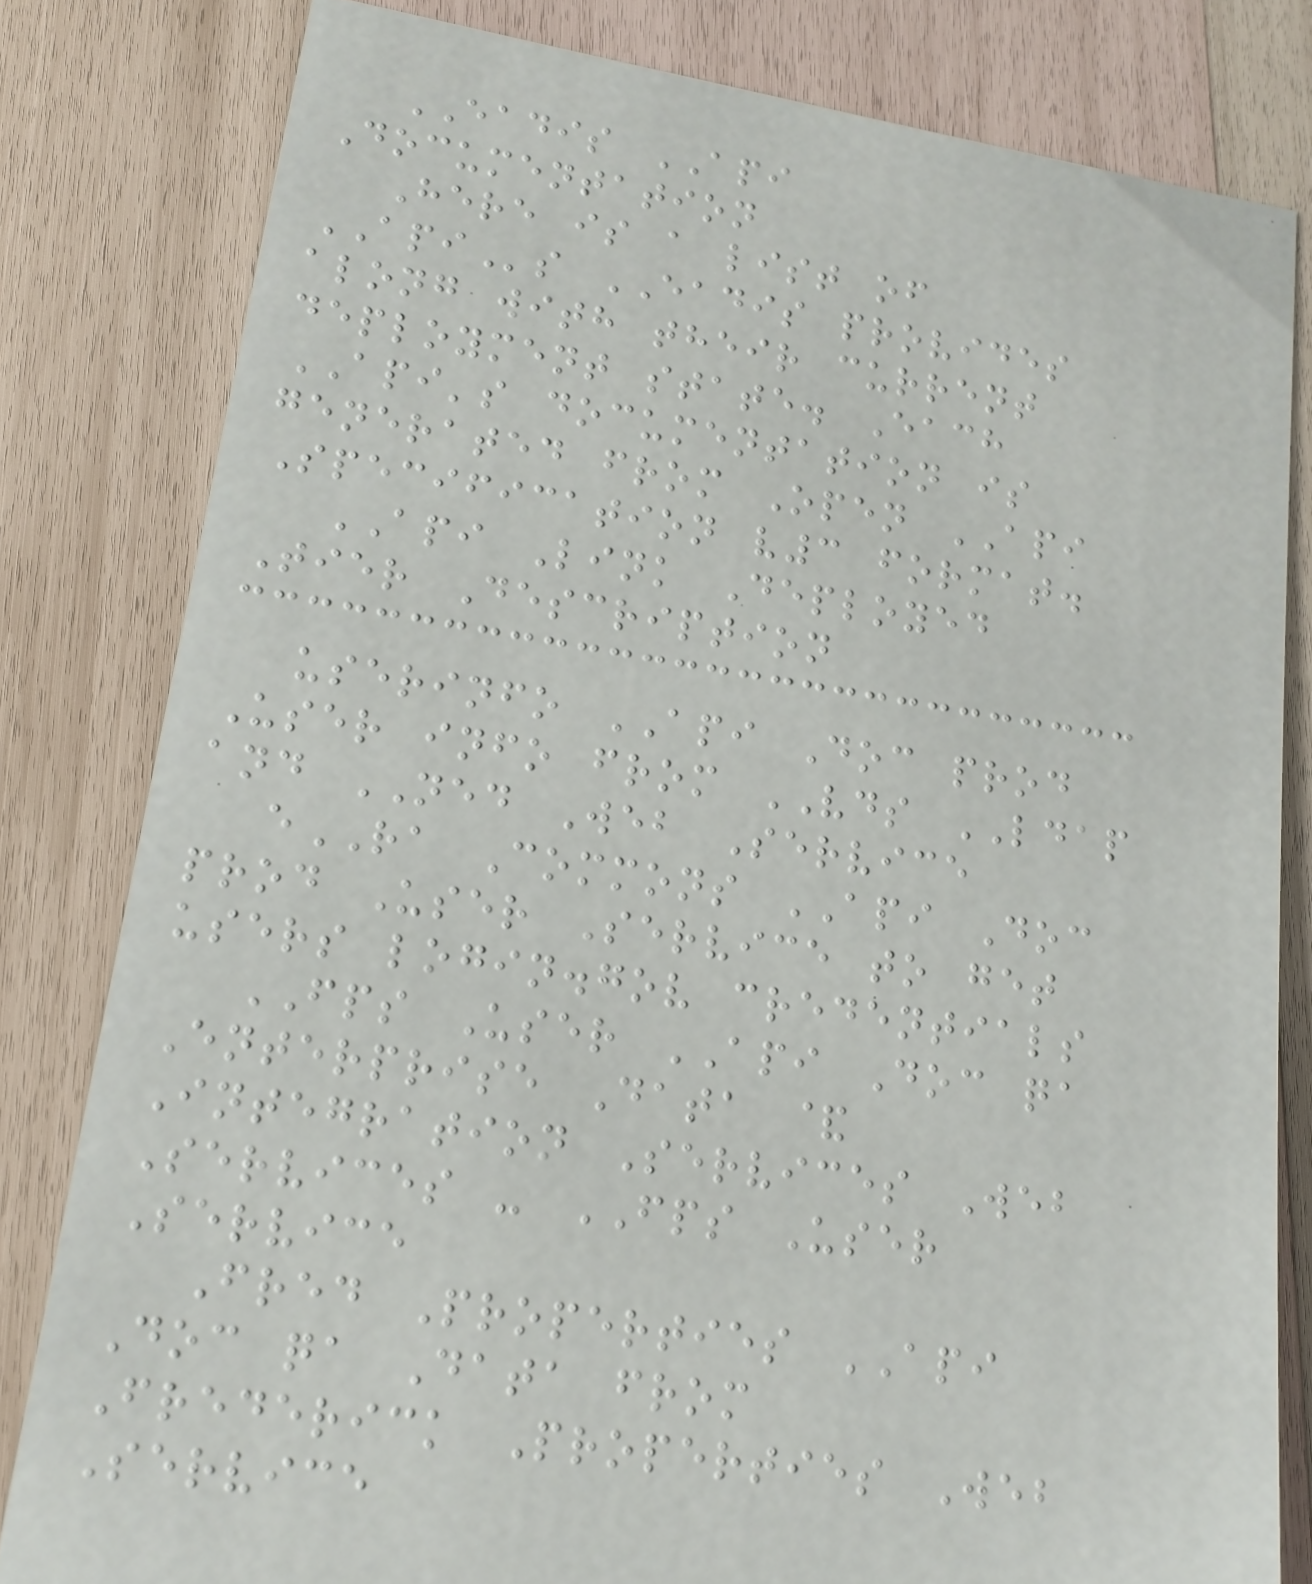EADIS API
Documentation
Here is a list of
APIs EADIS provides
along with their current
deployment state. Each
API's documentation is
generated from Open API
Specification v3 format.
API Link Deployed
Tier Description
userinfo API Doc prod
User info from VDS LDAP
and NED Web Service
eRA Commons API Doc
prod User Service to get
users login.gov credentials
FPS User API Doc qa
Enterprise Data &
Integration Services Web
Services - FPS User
Service
Fred Properties API
Doc qa Data from
Frederick Properties Web
Service
